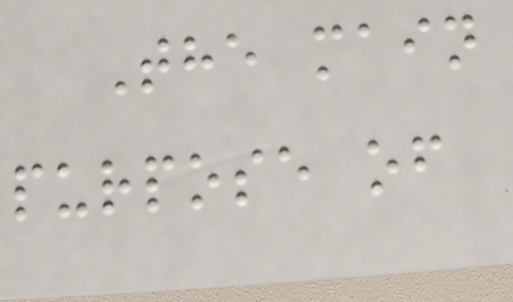The main
purpose of
